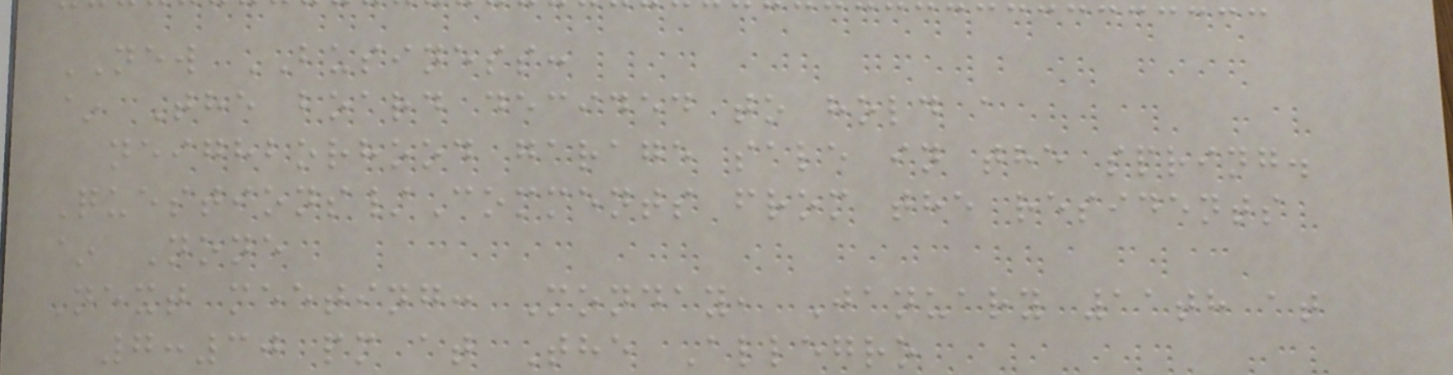NEW BUSINESS:
~ The board decided to hold a
neighborhood garage sale in the spring.
Questions/Comments from the residents
~ None
Next meeting: Monday, January 11th at
7:30 pm at The Allegro
